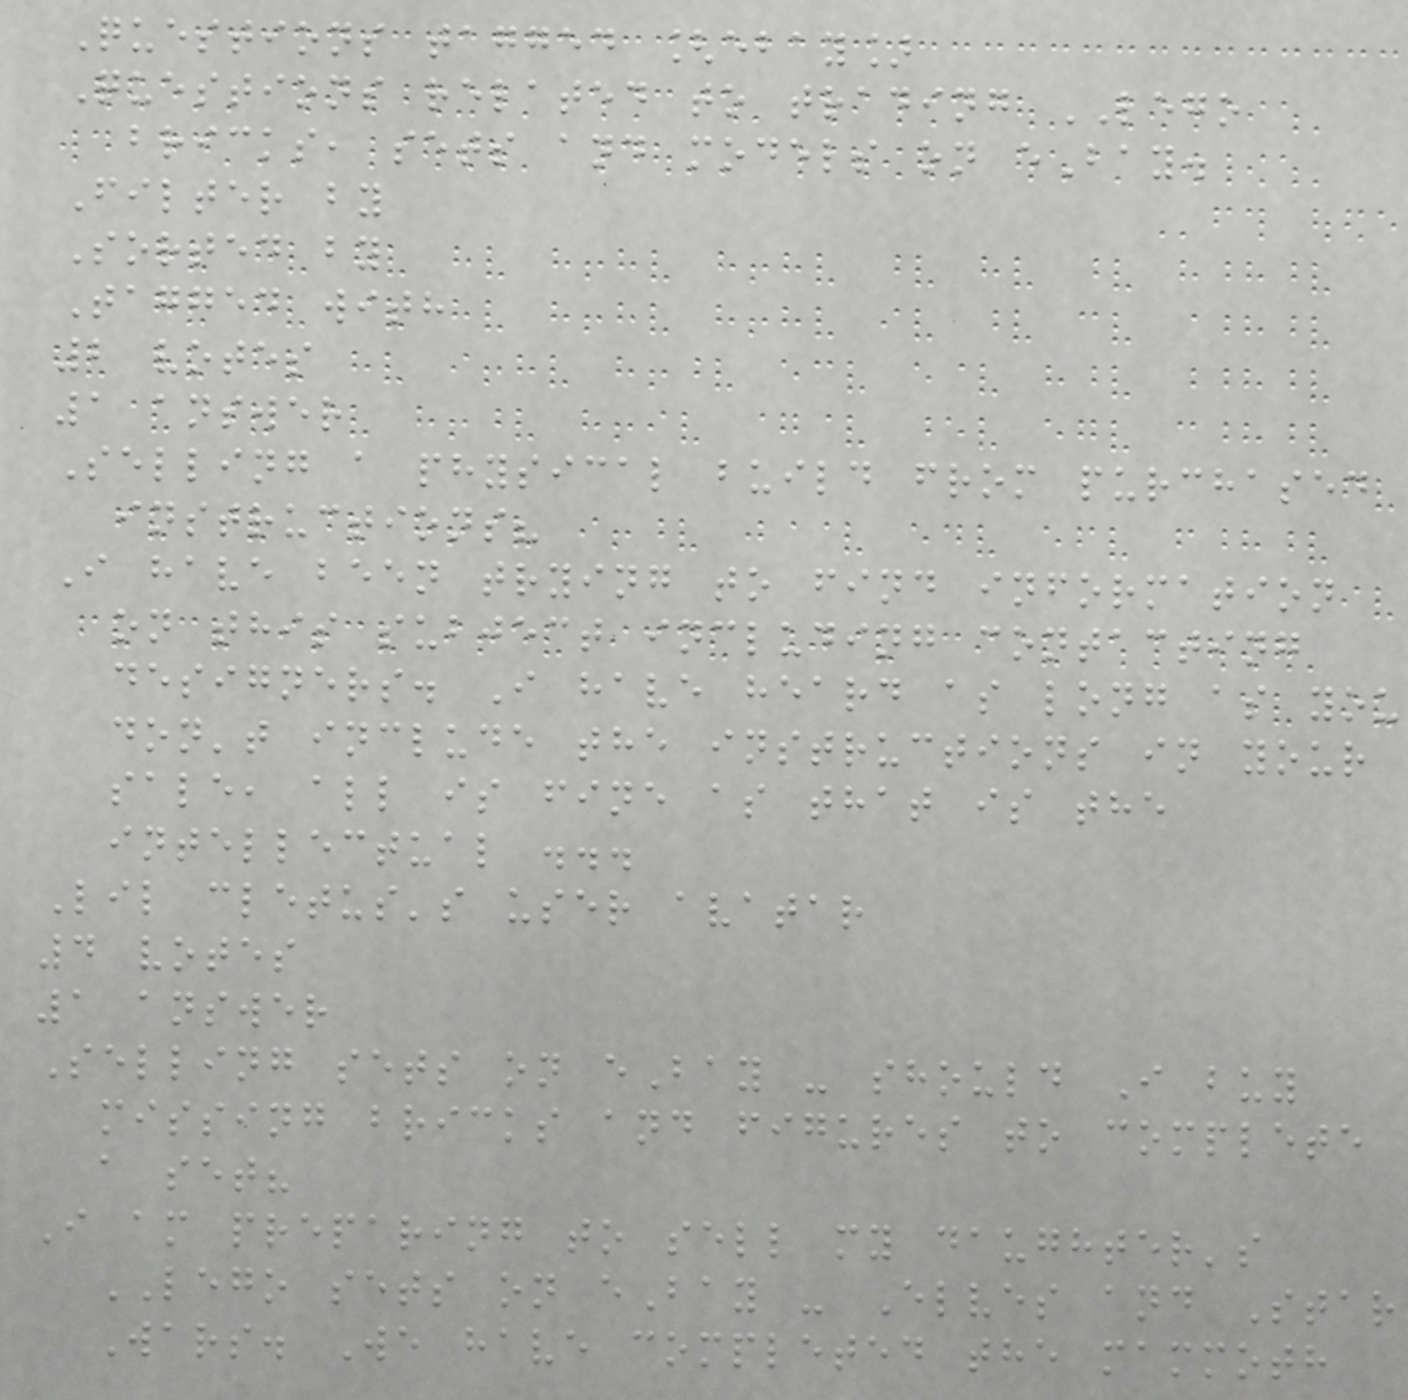Questions tagged [ebay]
Questions related to trading LEGO
bricks, sets and models on eBay.
Filter by
Sorted by
Tagged with
2 votes
1 answer
Selling a physical build from purchased
instructions?
I have been trying to find information
on this subject including contacting
designers. I have heard as long as you
don't include the instructions in your
sale, all is fine as that is the
intellectual ...
Lil cletus's user avatar
4 votes
1 answer
Selling sets on eBay - should I buy
missing bricks and figures to complete
a set?
I am preparing to sell my daughter's
LEGO sets on eBay - Elves and Star
Wars. We have completed the mammoth
